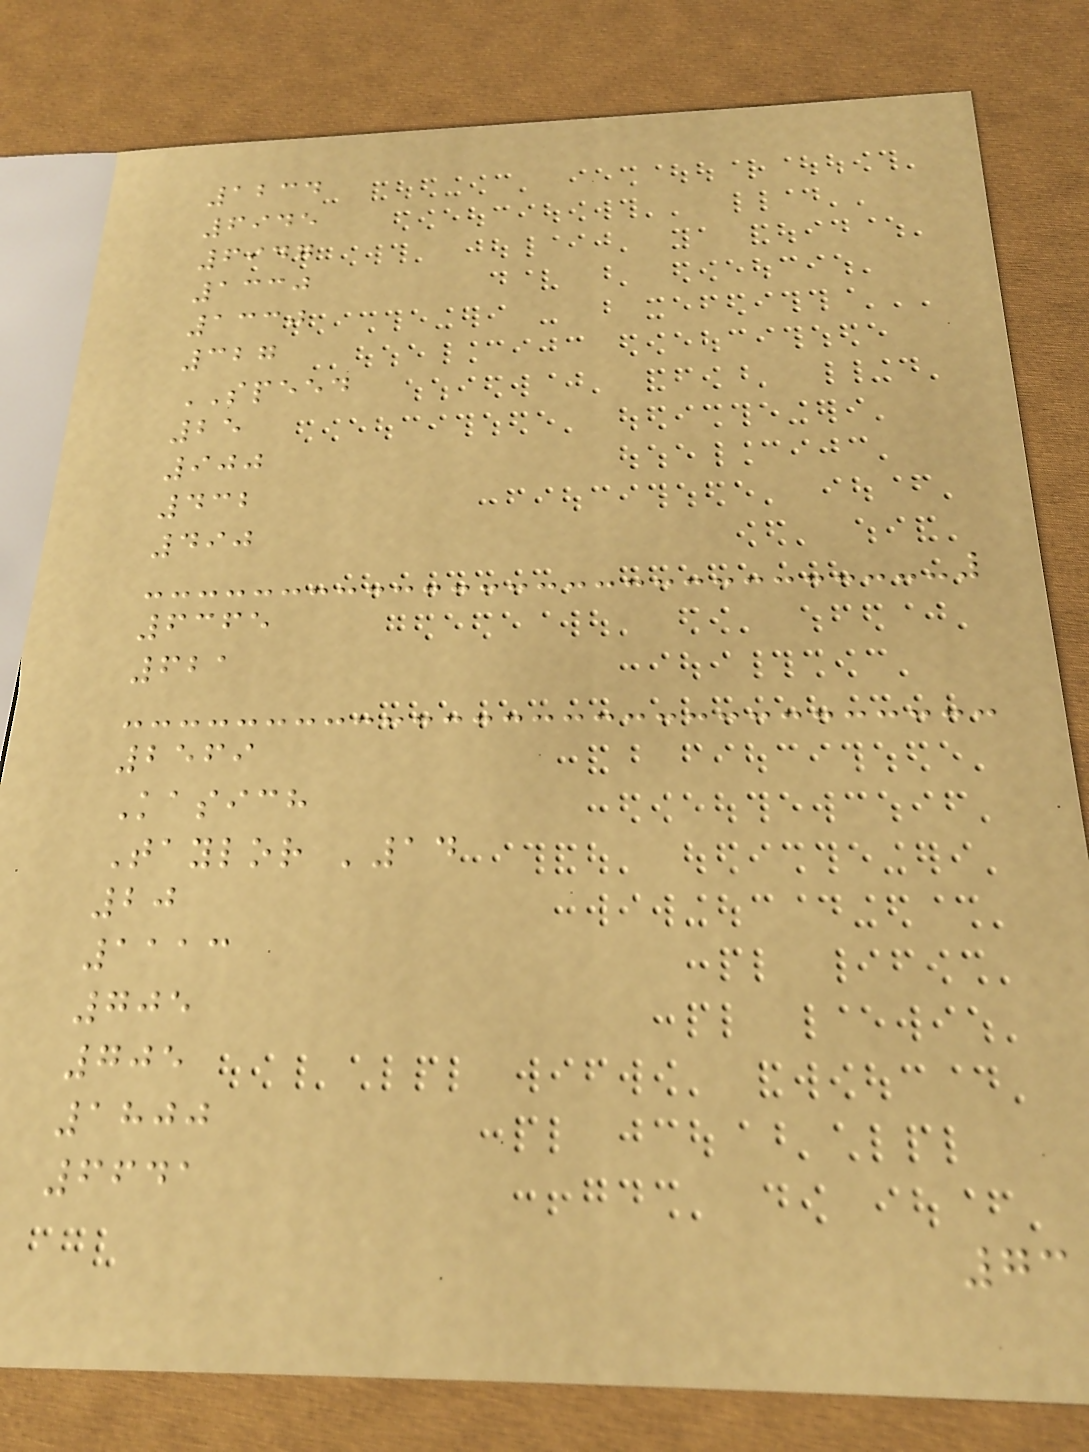1234
6945
6947
1330
1330
327
SPEED
25
900
432
490
6365
621
2569
Kasich
Taylor '14
20
1113
705
705
1800
6641
73
